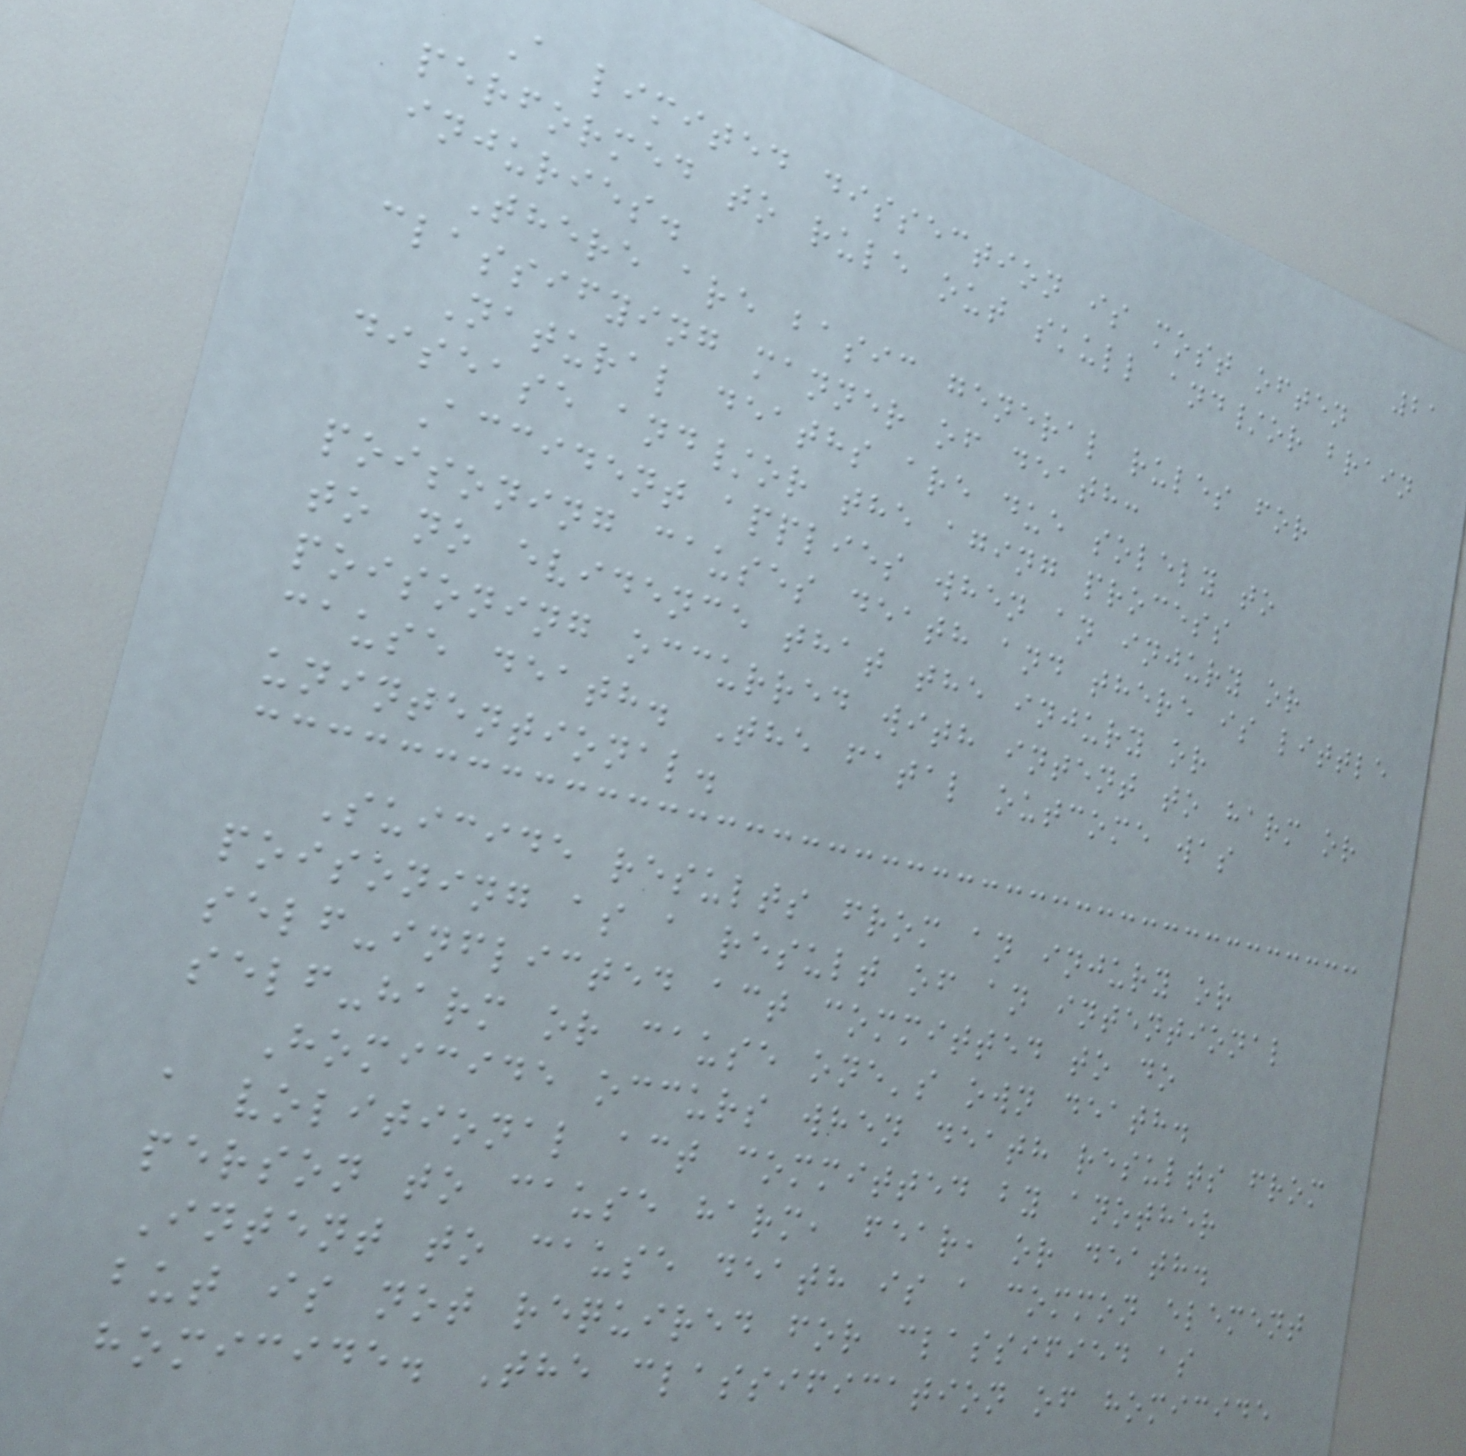21
A limited dissection is most often
performed to rule out skull and/or brain
injuries.
There are basic general rules for
classifying manner of death:
Natural deaths are due solely to
disease and/or the aging process
Accident applies when an injury or
poisoning causes death and there is little
to no evidence that the injury or
poisoning occurred with intent to harm or
cause death. The fatal outcome was
unintentional.
Suicide results from an injury or
poisoning as a result of an intentional
self-inflicted act committed to do
self-harm or cause one's own death.
Homicide occurs when death results from
a volitional act committed by another
person to cause harm, fear, or death.
Intent to cause death is a common element
but is not required for classified as
homicide. The classification of homicide
